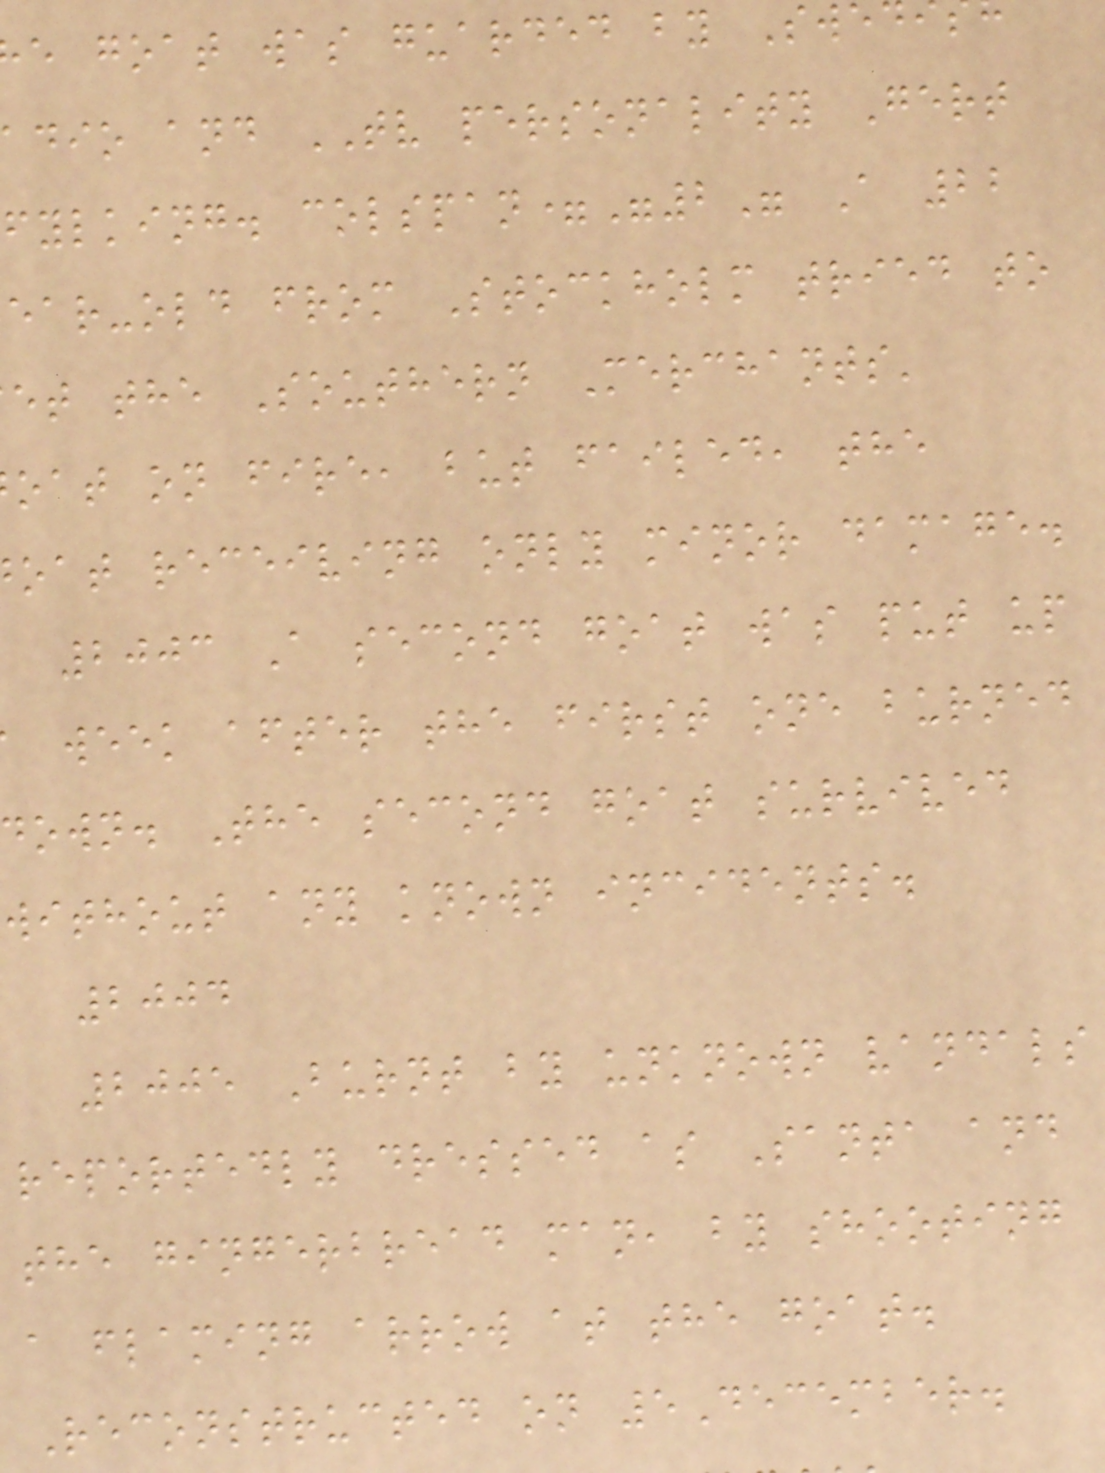e goat was guarded by Swe
adio and TV personality Gert
fylking. colspan="2" A 22
ear-old from Stockholm tried to
et the Southern Merchants'
oat on fire, but failed, the
oat receiving only minor damage.
2003 A second goat was put up
week after the first one burned
down. The second goat survived
without any known incidents.
2004
2005 Burnt by unknown vandals
reportedly dressed as Santa and
the gingerbread man, by shooting
a flaming arrow at the goat.
Reconstructed on 5December.
